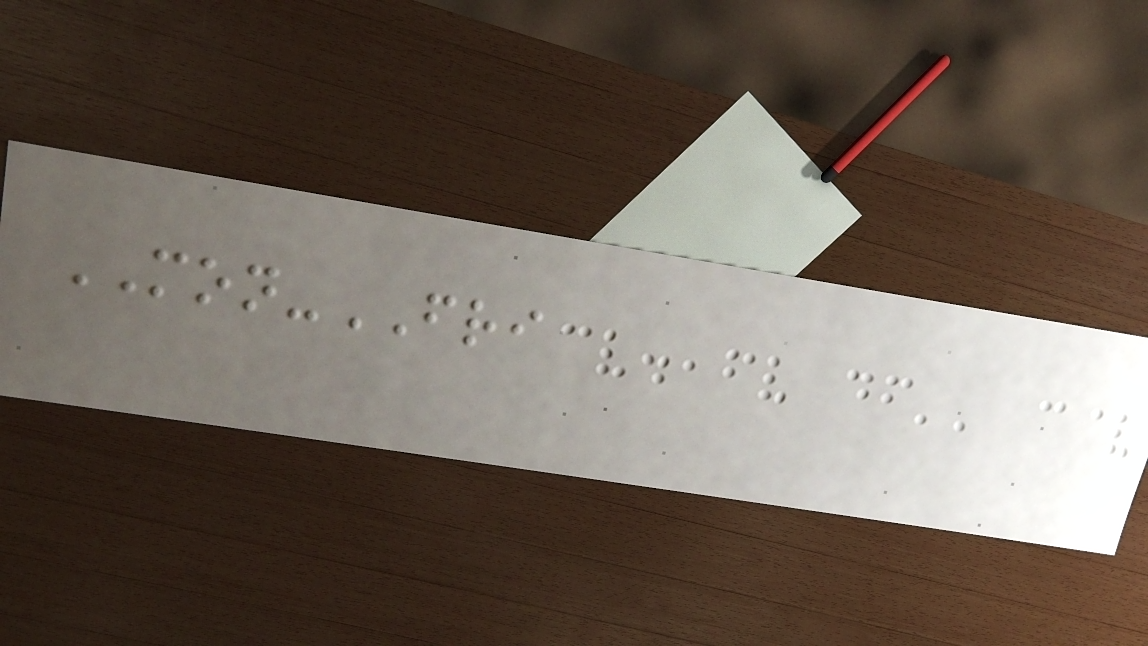MON-FRI
